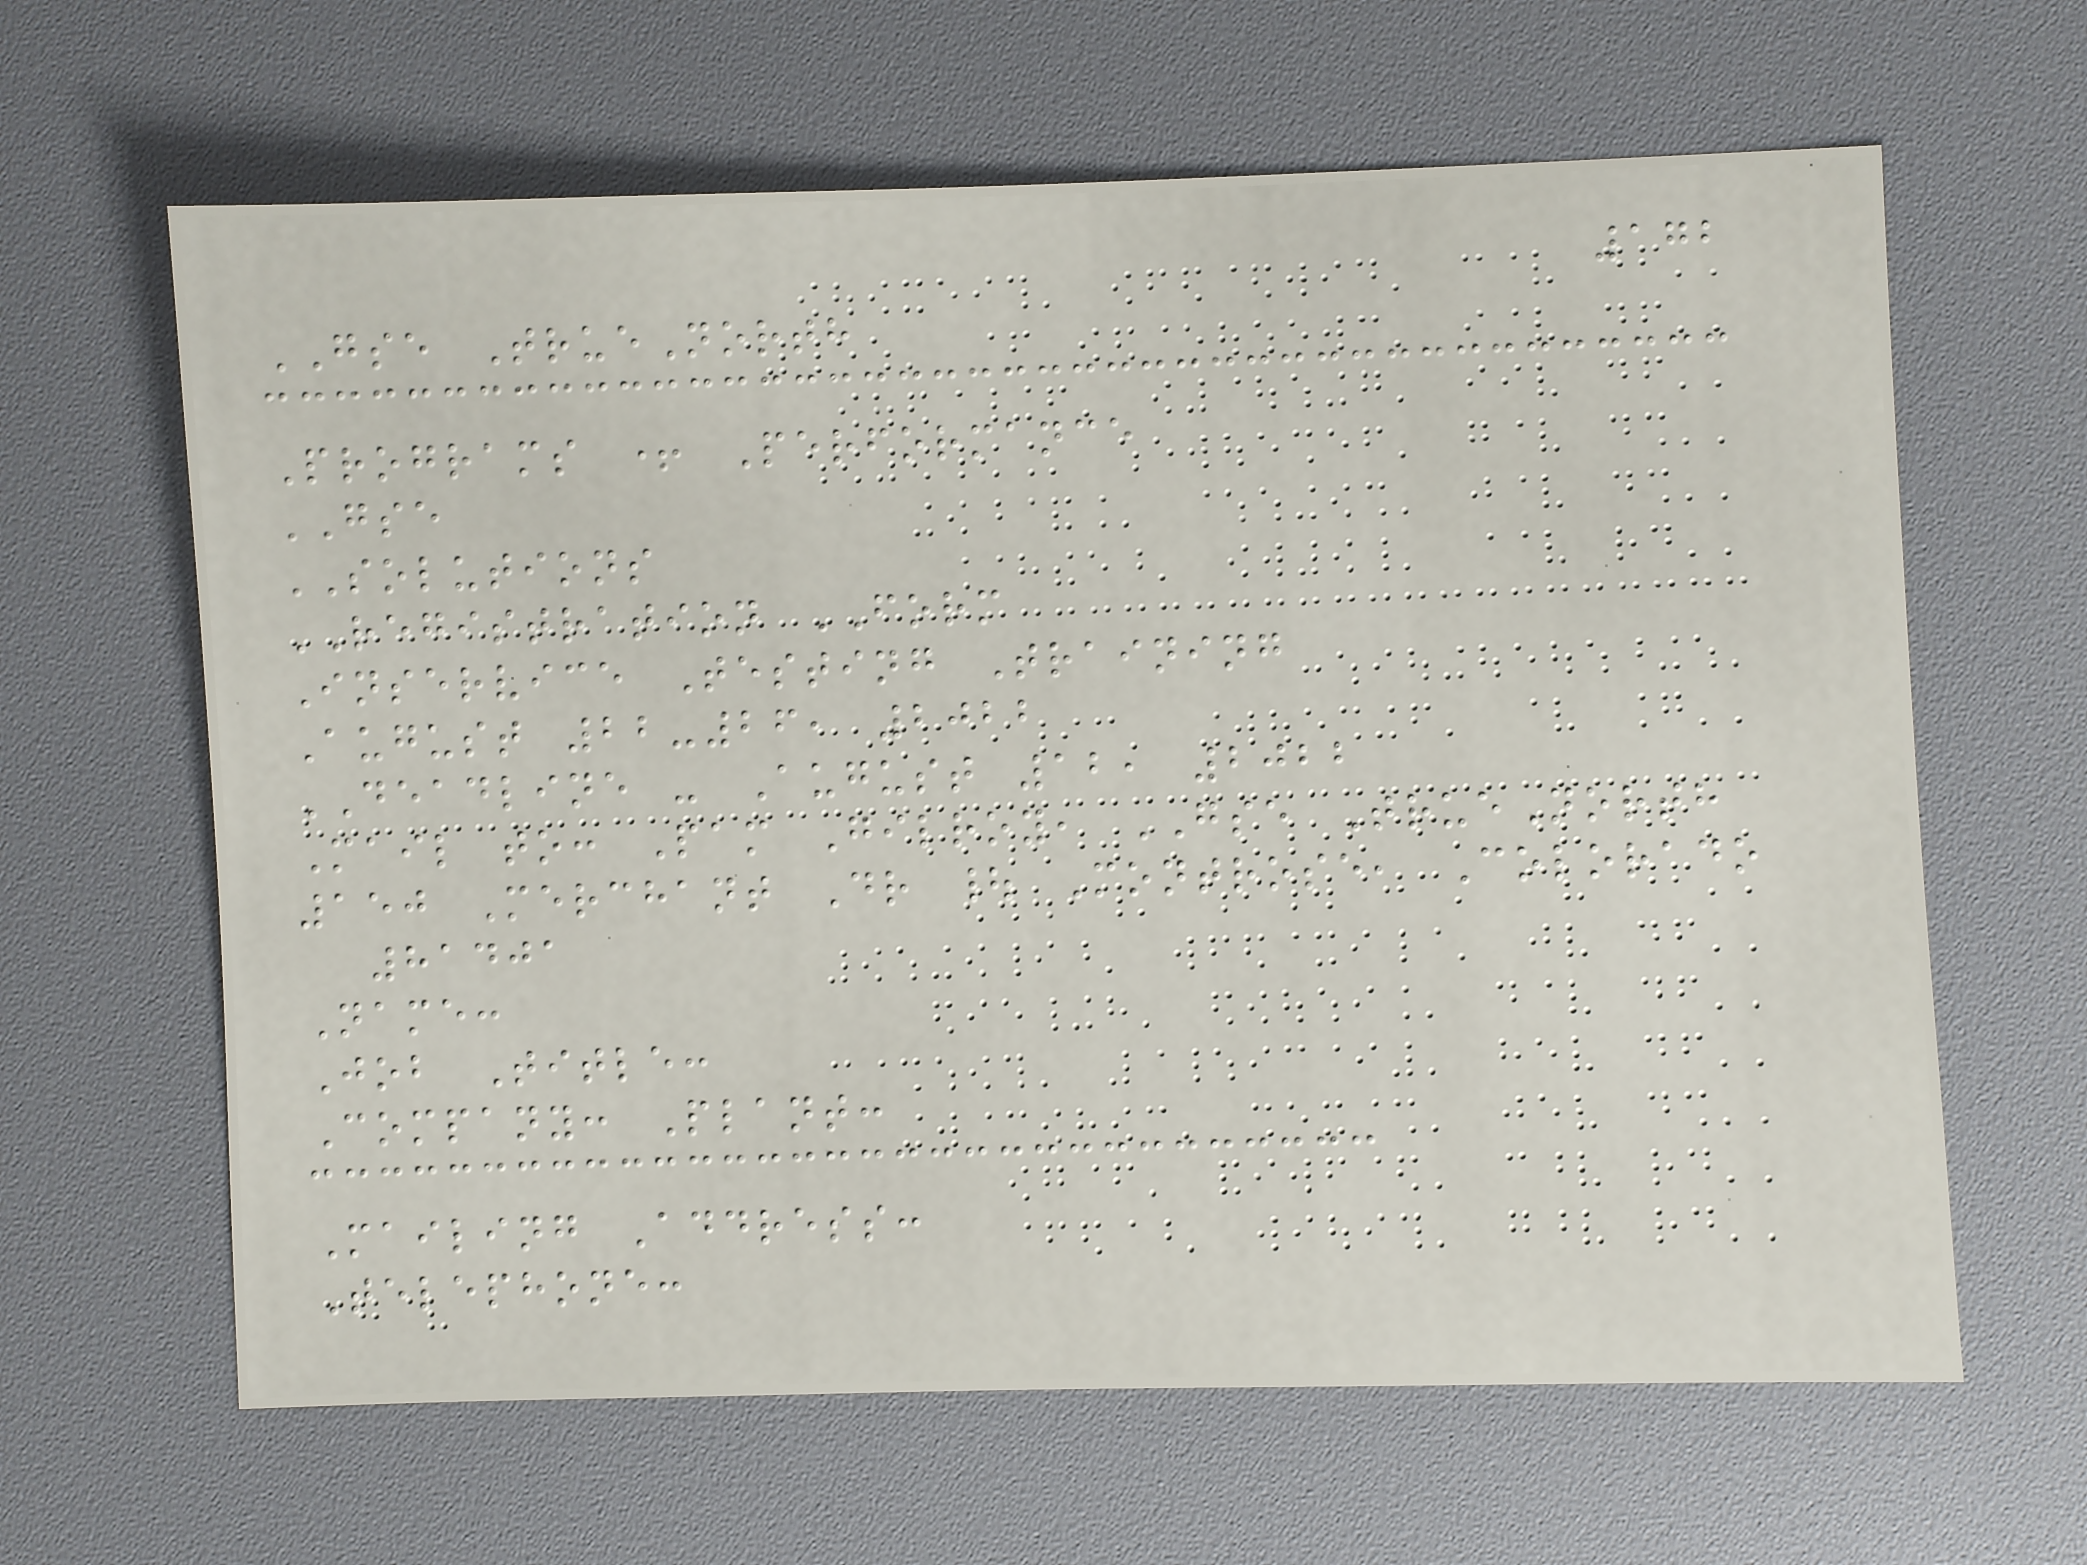172
GSE TrueNorth
Programs + Performance
GSE
SOLUTIONS
REGISTRATION FORM
Inservice Testing Training
August 22-26, 2022
DEADLINE - August 12, 2022
Mail to: Pam Gilroy, GSE TrueNorth
150 Merchant Dr | Montrose, Colorado
81401
Name:
Job Title:
Company: Plant:
Mailing Address:
Telephone:
